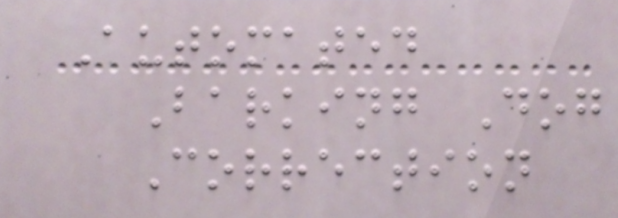Automated
Barking Dog
Correction
